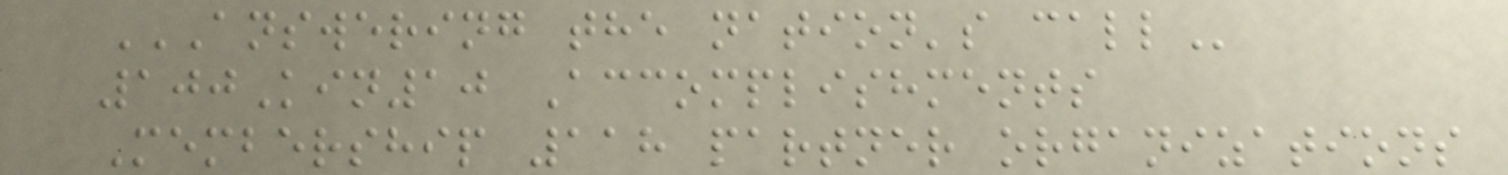ANSWERING THE NATION'S CALL
100Kin10 Accomplishments
Membership 118 partner organizations
